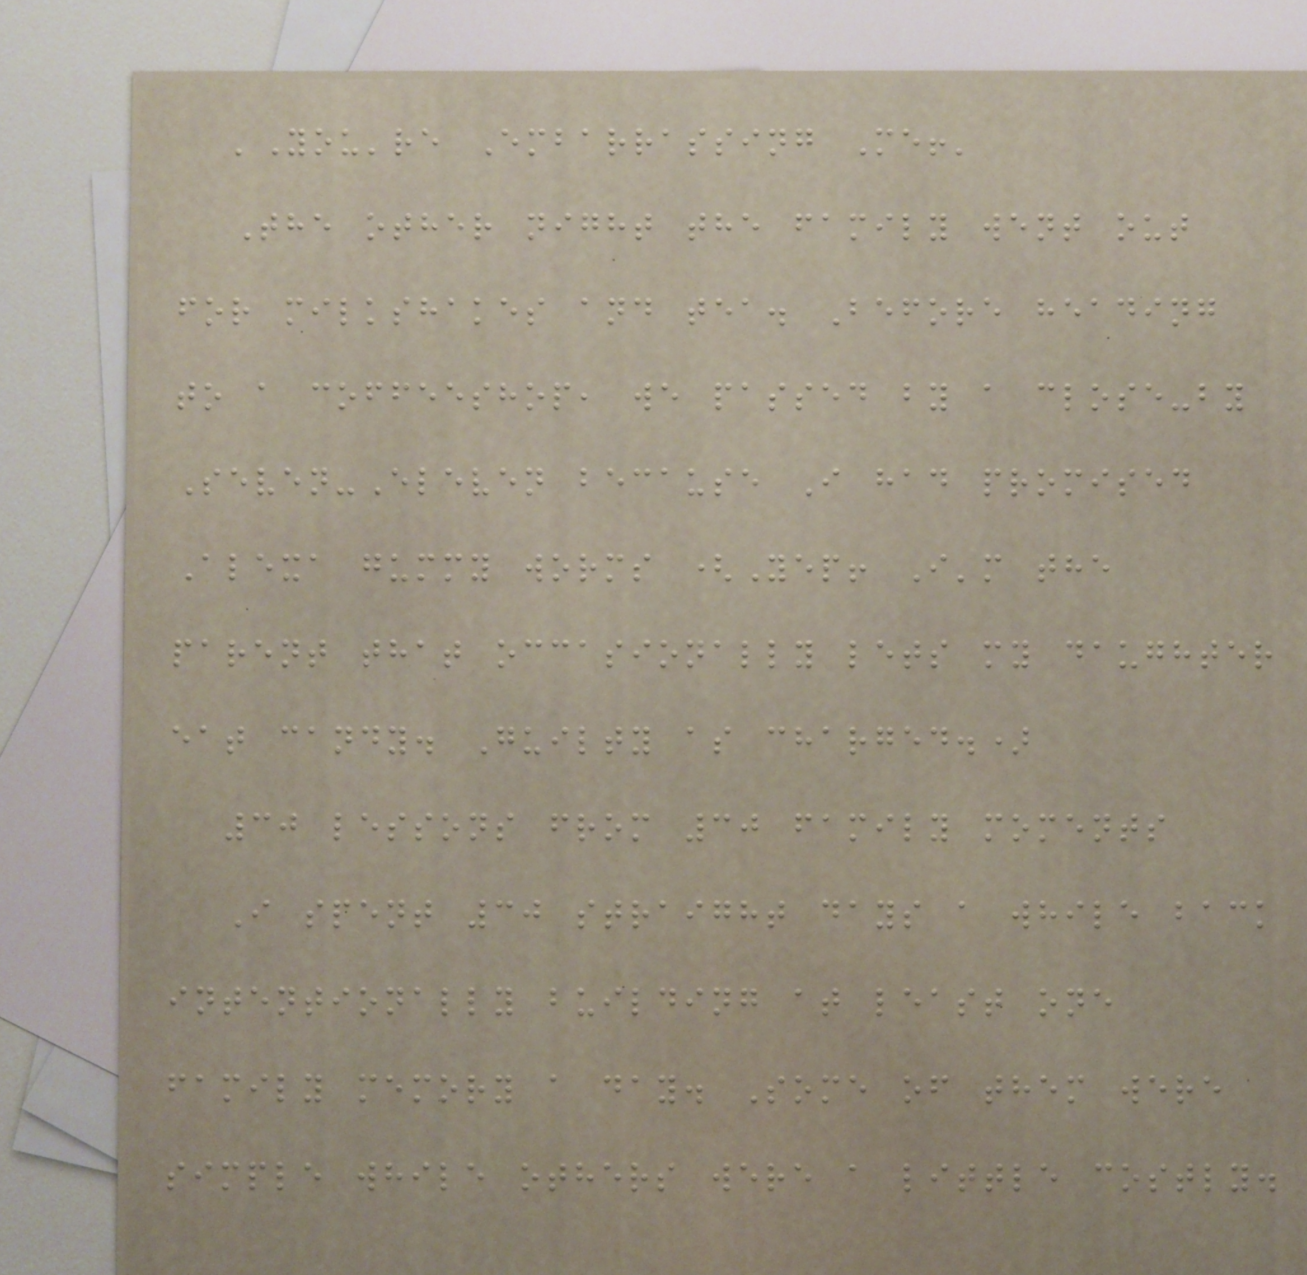'You're Embarrassing Me!'
The other night the family went out
for milkshakes and tea. Before heading
to a coffeeshop, we passed by a close-by
Seven-Eleven because I had promised
Alexa gummy worms (Yep! I'm the
parent that occasionally lets my daughter
eat candy. Guilty as charged.)
30 lessons from 30 family moments
I spent 30 straight days a while back
intentionally building at least one
family memory a day. Some of them were
simple while others were a little costly.
